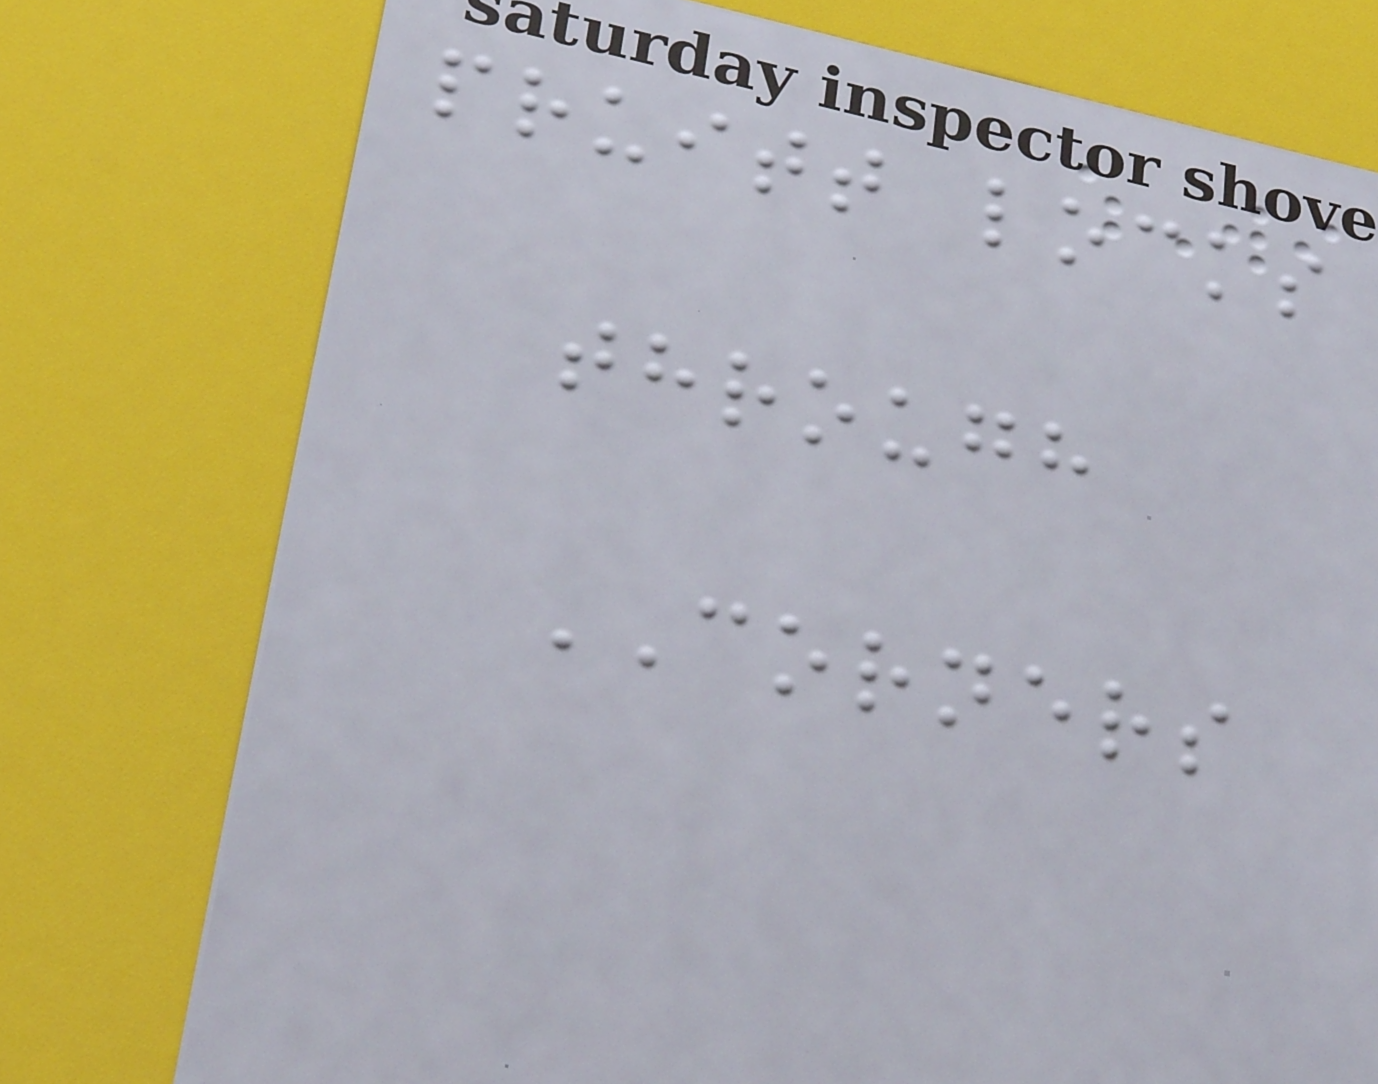pruitt locks
through
CORNERS
